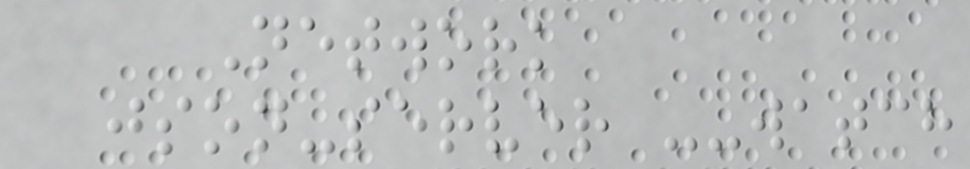Network
json-server --watch
